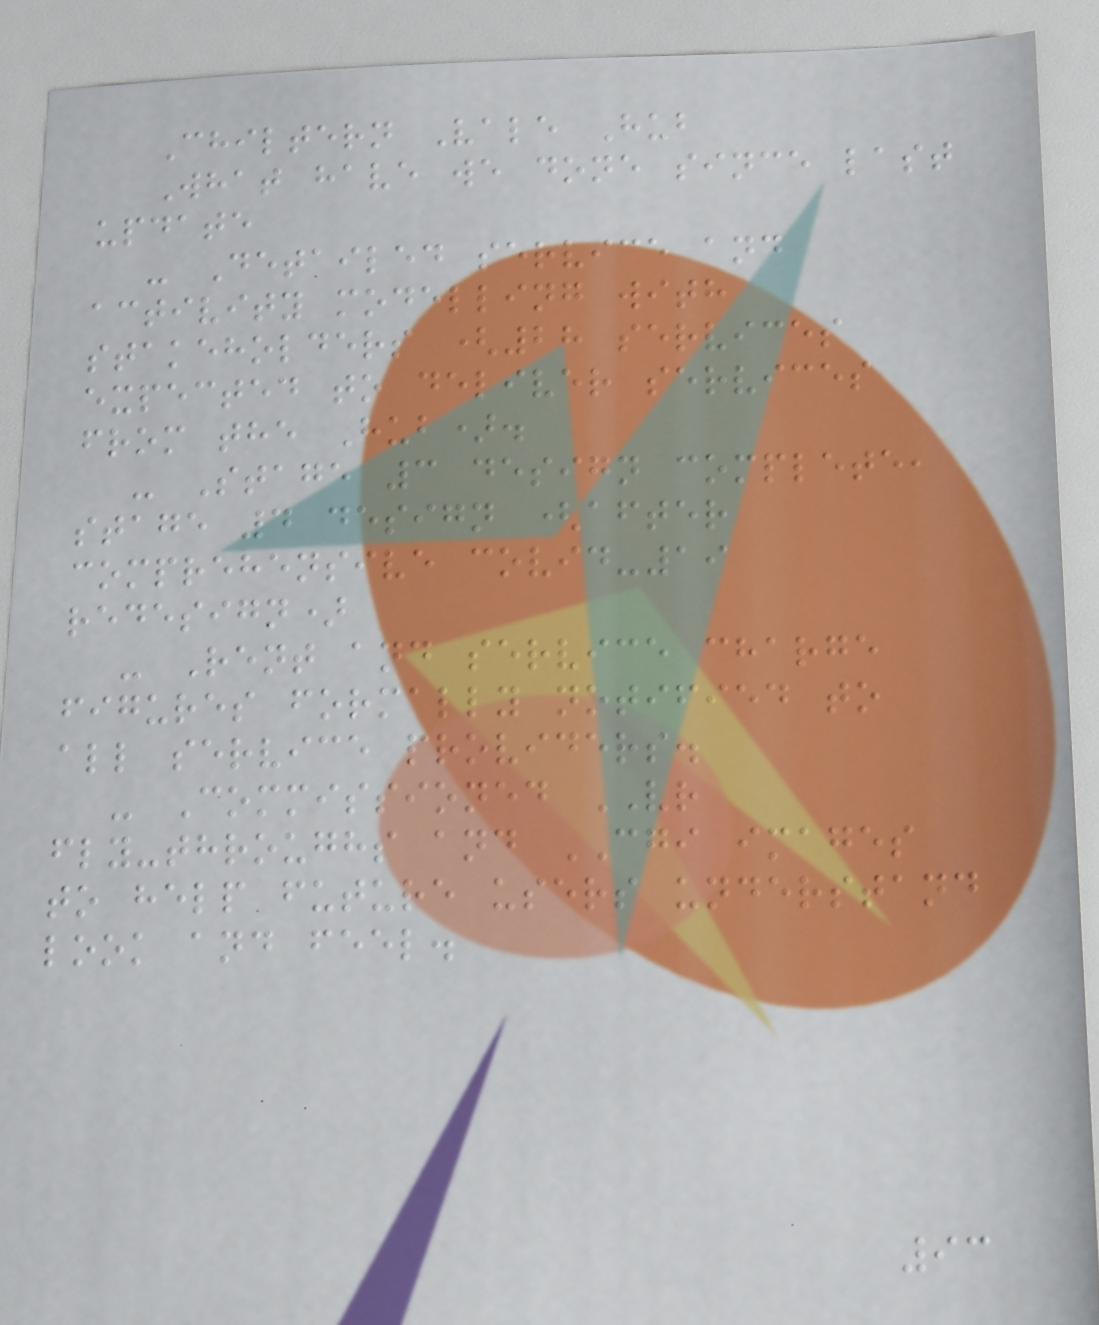Chiltern Vale Hub
What have we done since last
update
- Detailed service and
activity modelling with
stakeholders (28 services
expected to deliver services
from the Hub).
- Stage 3 design complete,
stage 4 design (after
comprehensive covid-19
redesign)
- Rent and service charge
figures formally notified to
all service providers.
- Commissioned VR
fly-throughs and CGI images
to help future users understand
look and feel.
93
